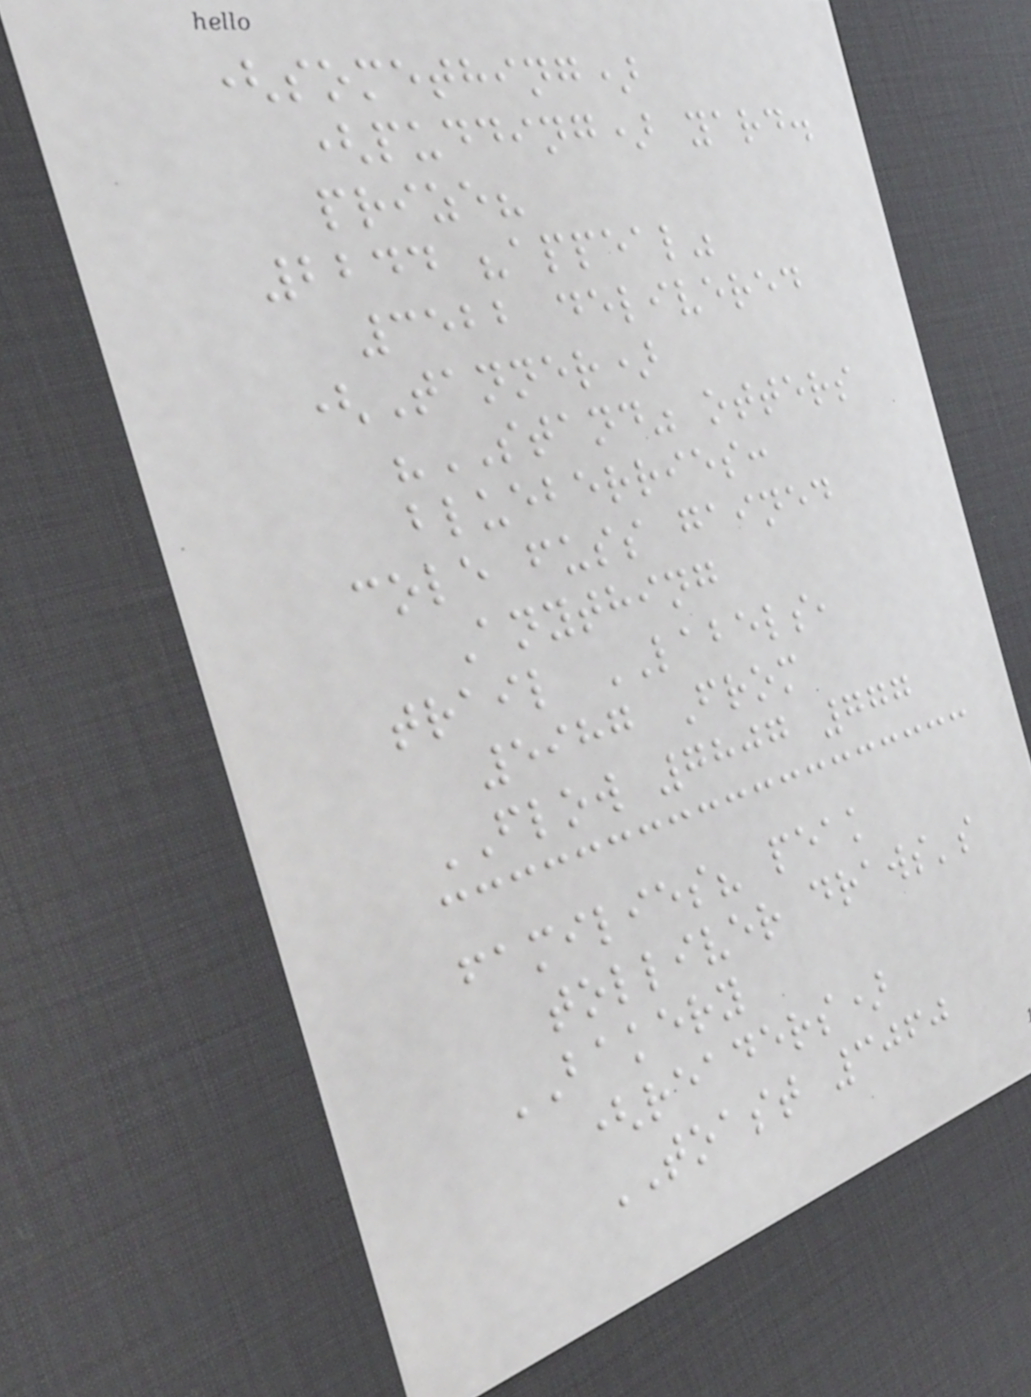(something)
(pudding) yard.
prize?
2244 "appeal"
3522 delivered
(Tanner)
"STAND" otters
blueberries:
cole fuss gained
Anything
trail LABELS,
5987 From
FLOW 7807 777
families? peak
tolliver draws's
BAKERY
(readers)
TOAST 3060
